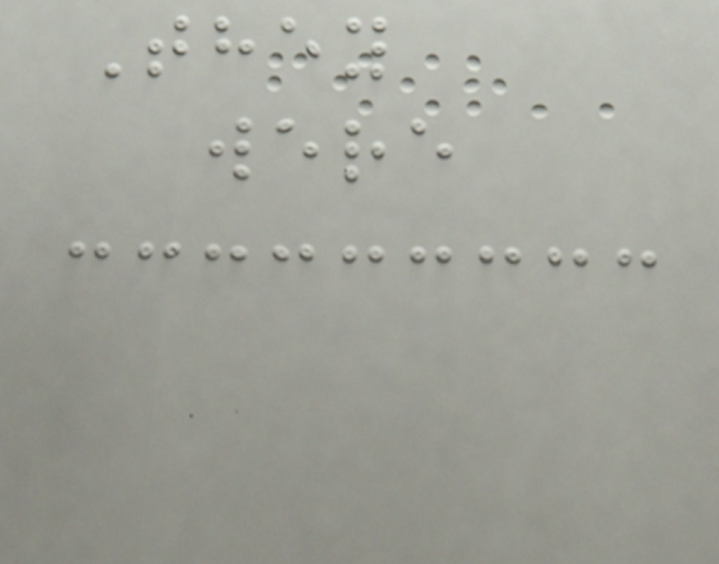They
were
